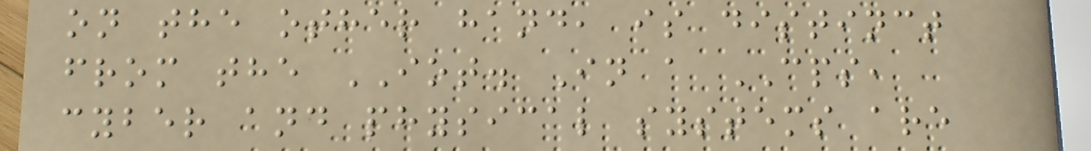on the other hand, is distinct
from the IOT. In a CPS,
cyber and physical systems are
